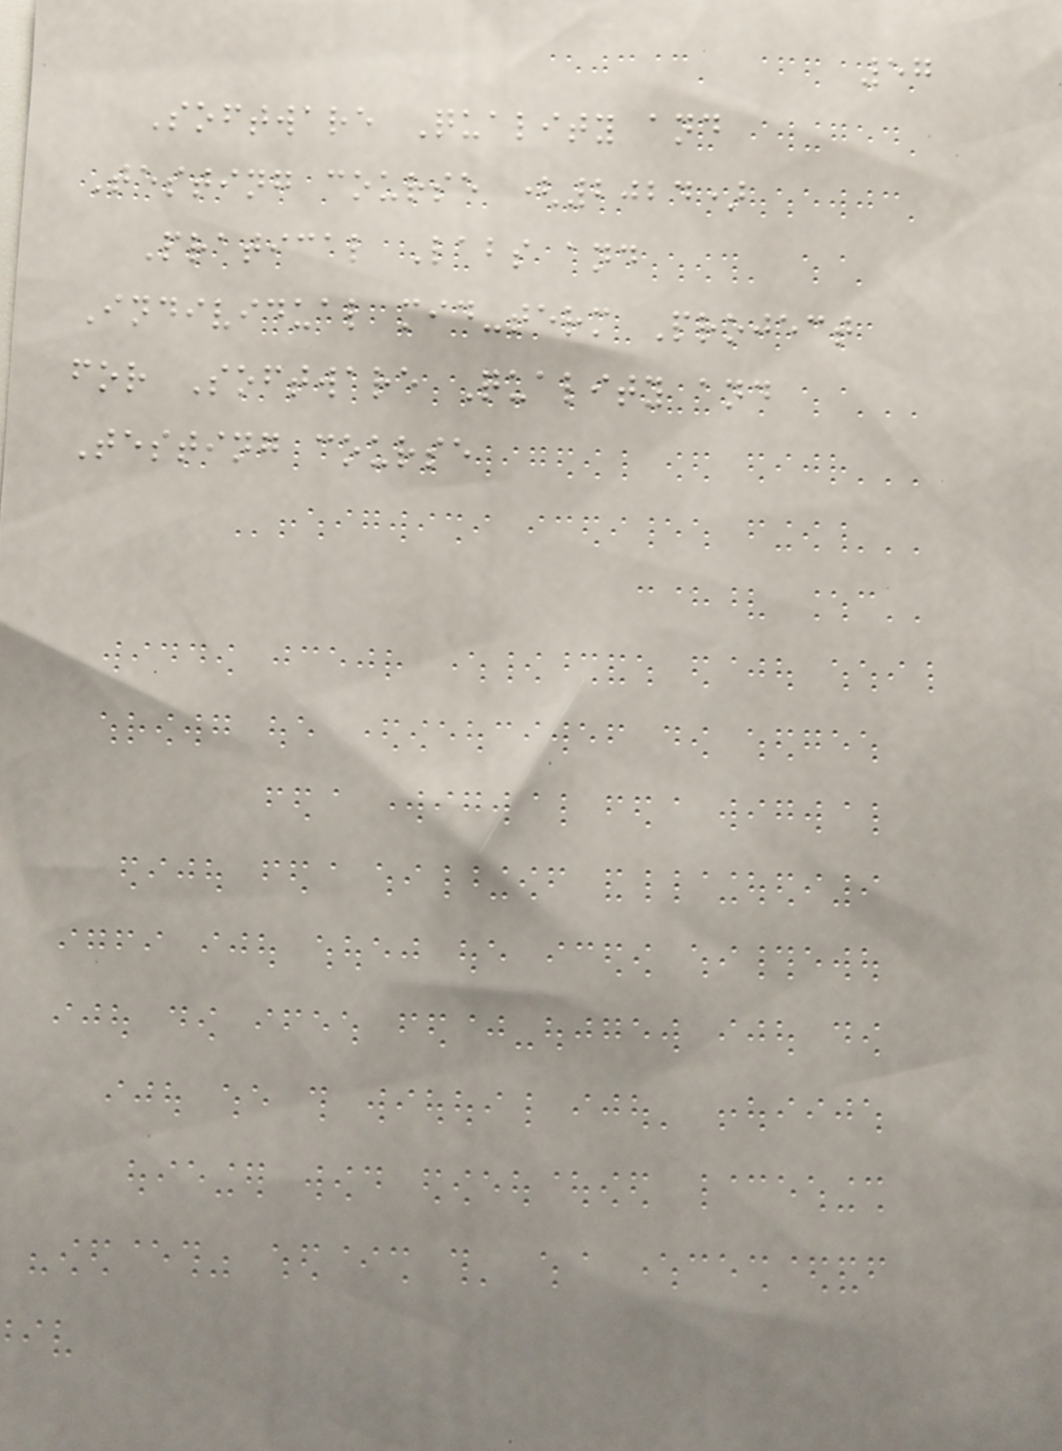57
Software Quality and
Testing course (2024)
Pratical Labs and
Individual mid-term Project
for Software Quality and
Testing course
